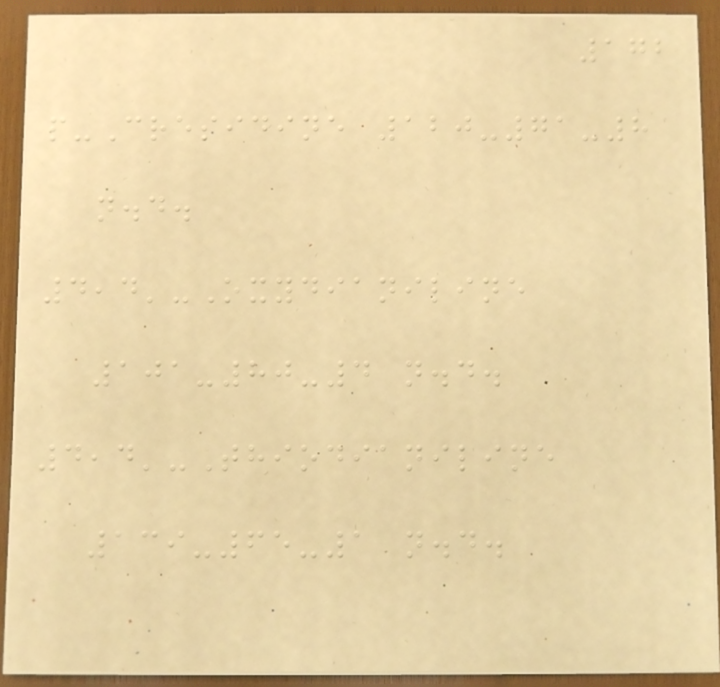172
p-Cresidine 120-71-8
n.d.
4,4'-Oxydianiline
101-80-4 n.d.
4,4'-Thiodianiline
139-65-1 n.d.
